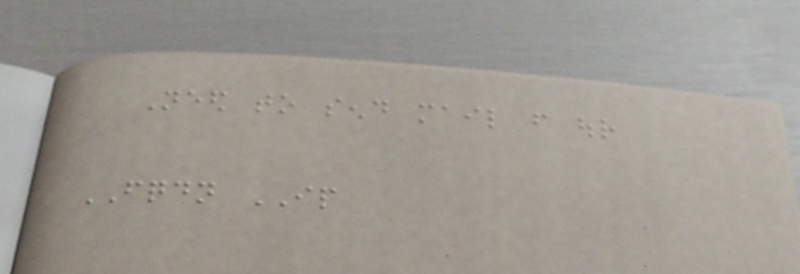Need to send mail from our
FQDN IP
